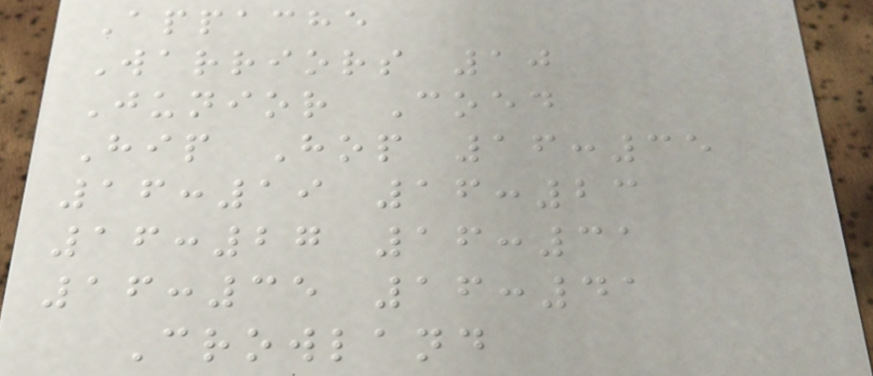Appache
Warriors 10
Junior Coed
Hip Hop 16:35
16:19 16:23
16:27 16:31
16:35 16:41
Crowland
